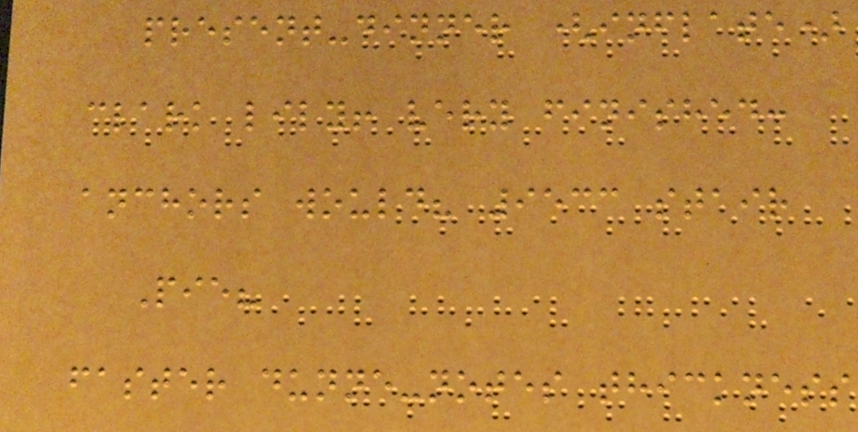present-dinner (inflate)
clark lily! very finished:
anchors would? 9533 stair
Pie?
faster dunne-notes thickness
